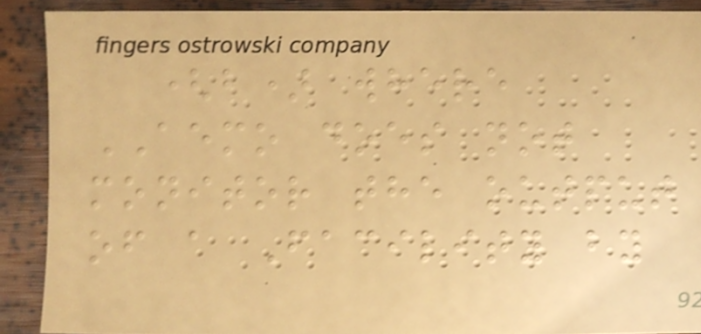(b) where
AEMO does not
monitor the output
of a Facility by
